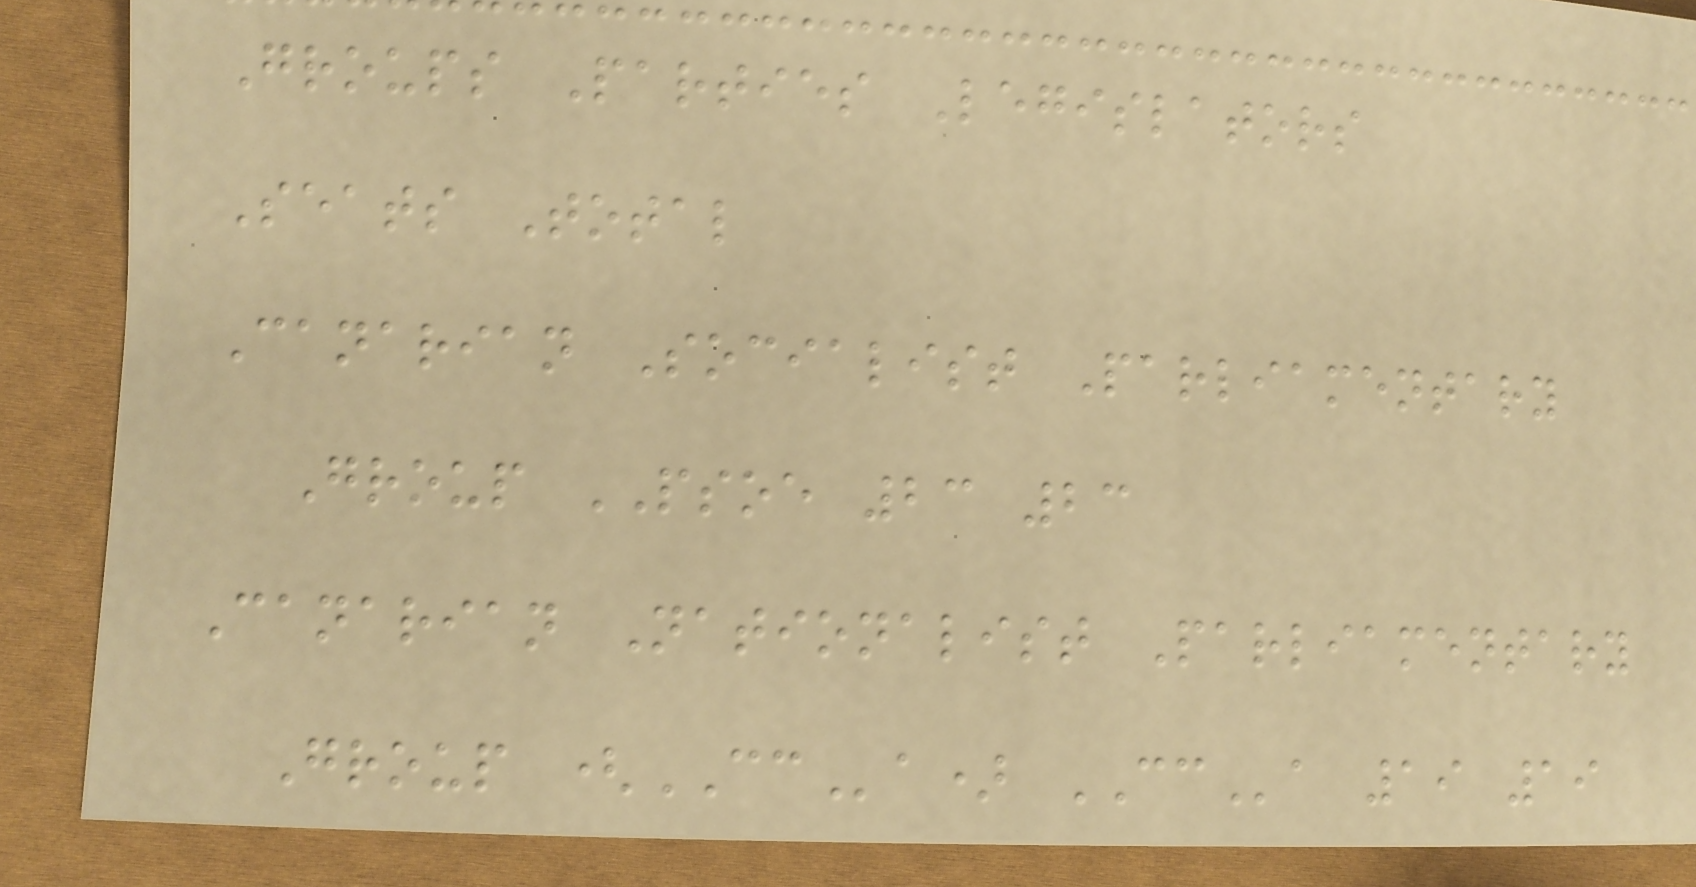Groups Parties Legislators
Seats Total
Canarian Socialist Parliamentary
Group PSOE 23 23
Canarian Nationalist Parliamentary
Group (CCa) CCa 19 19
